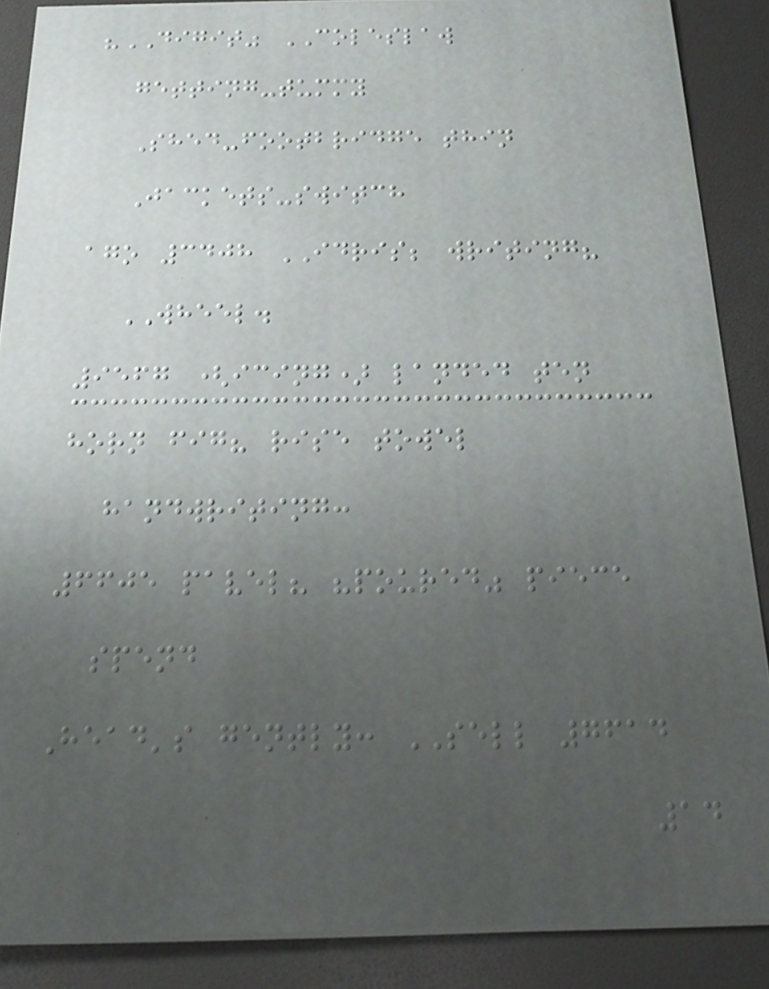"DIGIT" COLESLAW
getting-tummy
Shed-footbridge thin
Jackets-switch
ago 3408 IDRIS; writing?
WHEEL.
9567 (icing) landed ten
horn fig? rise towel
handwriting:
6605 pavel? "poured" piece
spend
Head's gently: SELL 7614
14
